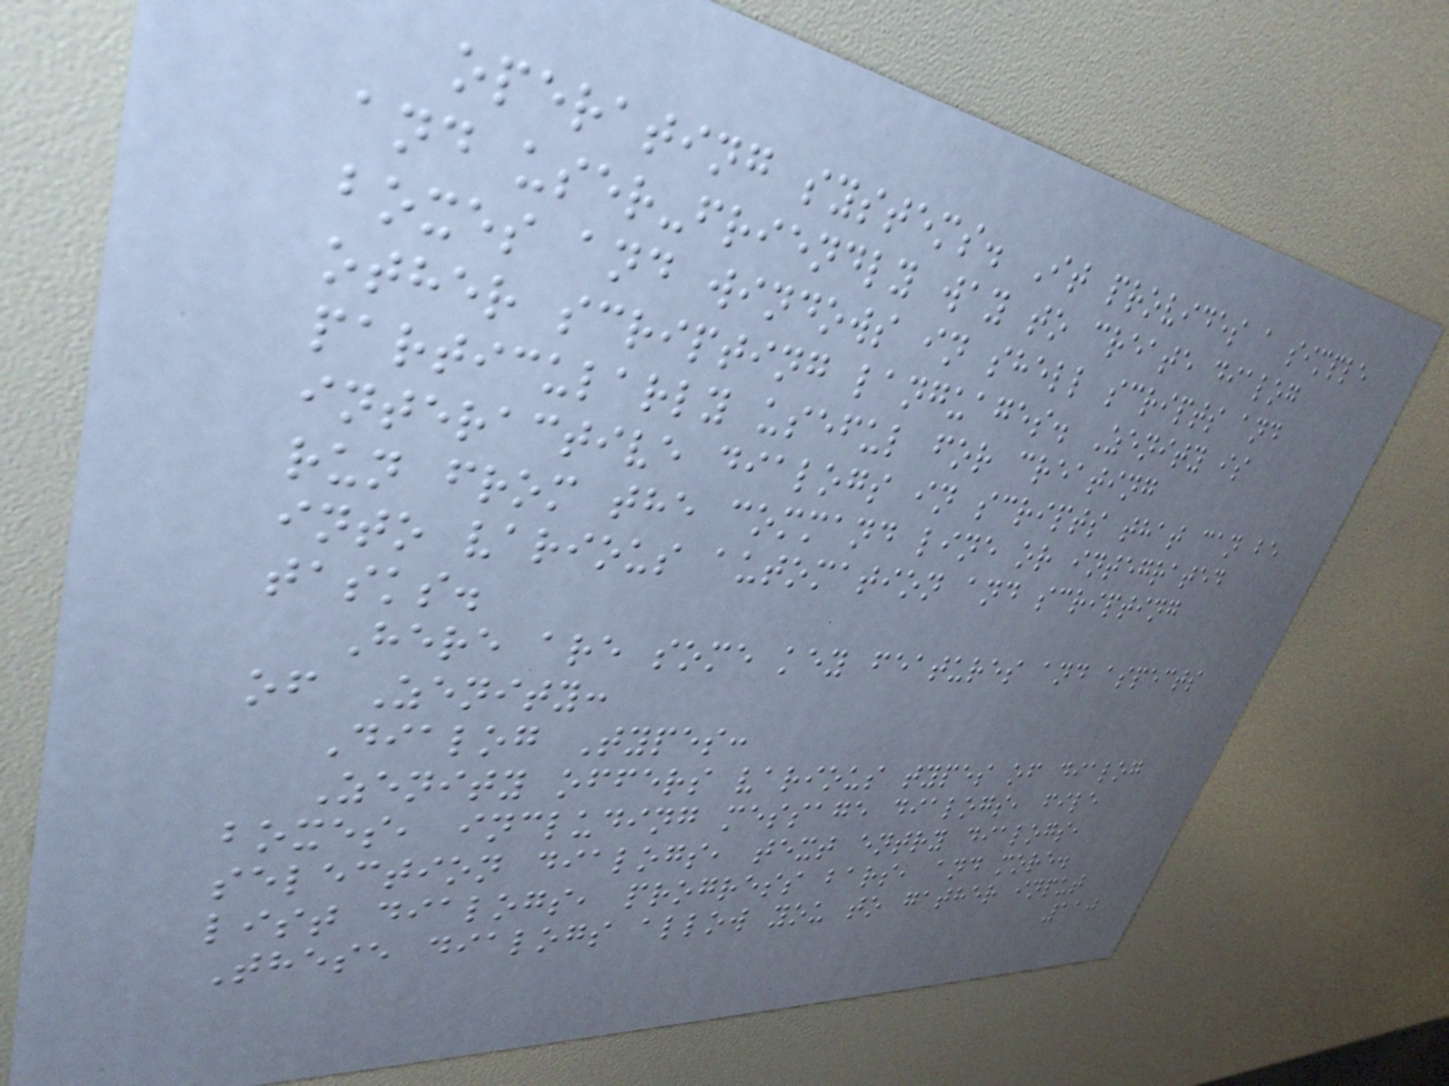operating systems. It provides a simple
and user-friendly way to create dialog
boxes and windows in shell scripts and
other scripting languages. Zenity is
particularly useful for creating
interactive dialogs in scripts that can be
run from the command line or integrated
into various automation and scripting
tasks.
Here are some key features and aspects
of Zenity:
Dialog Types:
Zenity offers various types of dialog
boxes, including message dialogs, file
selection dialogs, text entry dialogs,
list dialogs, progress bars, and more.
These dialogs allow you to gather input
110
